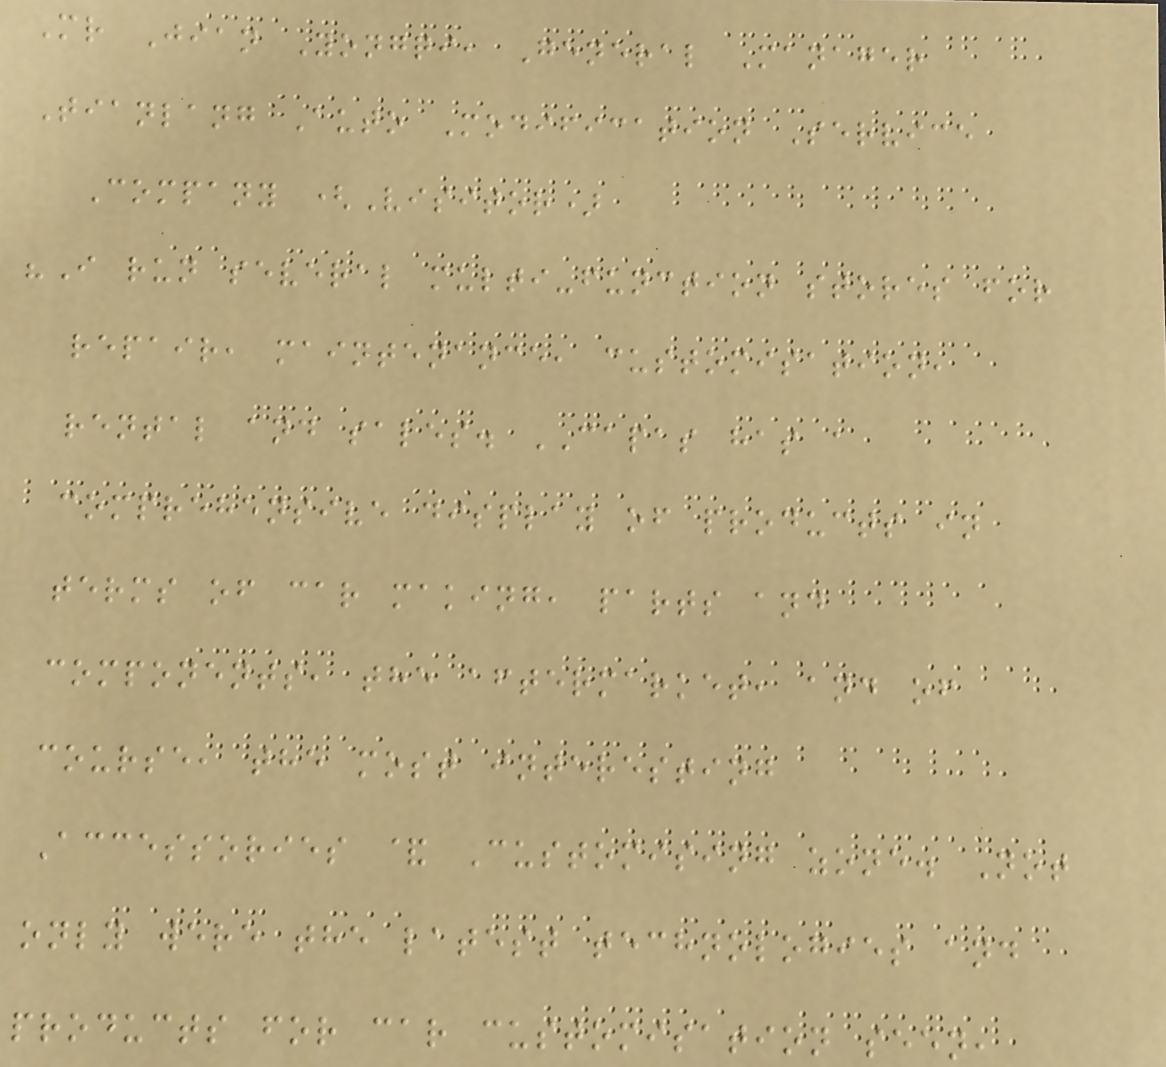Mr Jian Yongqi, General Manager
Tianlang Auto Modification Service
Company (Visitor)
"I run several multi-function stores for
repair, maintenance, customisation,
rental and sales. CAPAS has a
comprehensive display of products in
terms of car making, parts and
components, the aftermarket, and of
course, the most interesting
Accessories & Customising zone. Not
only were the latest technologies and
products for car customisation seen,
